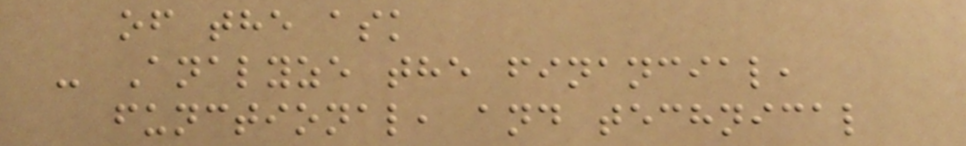of the ask
- Analyze the financial,
functional, and technical
